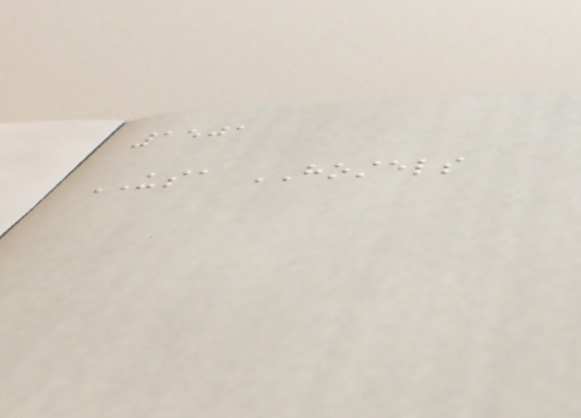1501
USA HOSTELS
